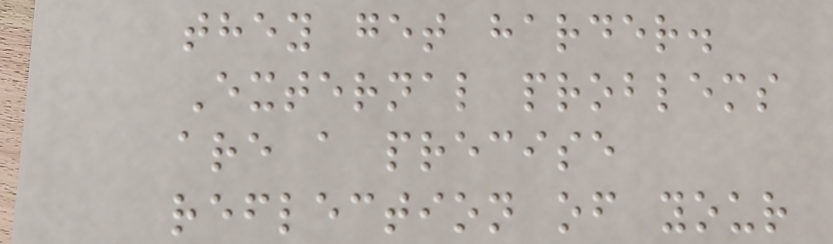they get harder.
External problems
are a precise
reflection of your
